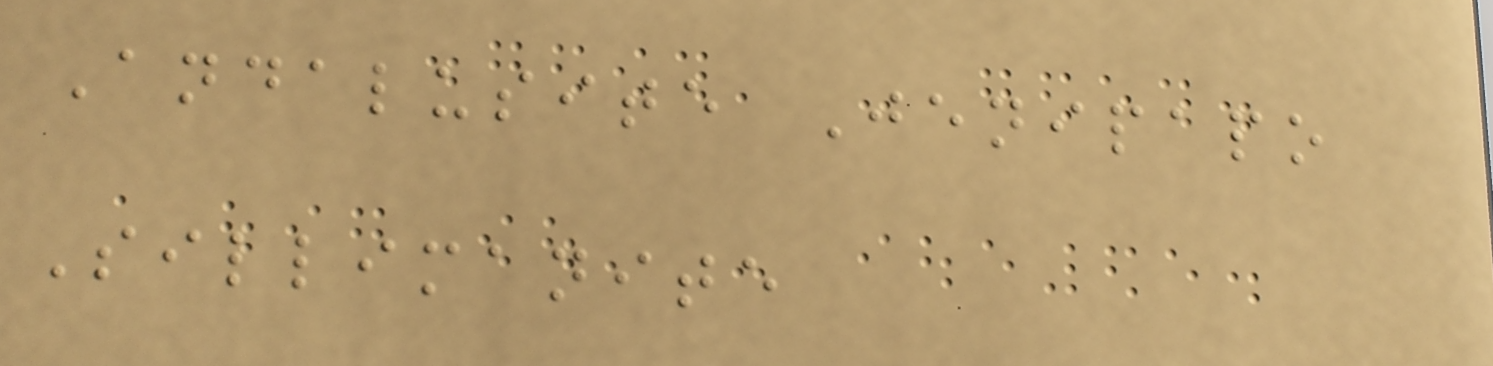Andalusite Jenipapo
Sillimanite
